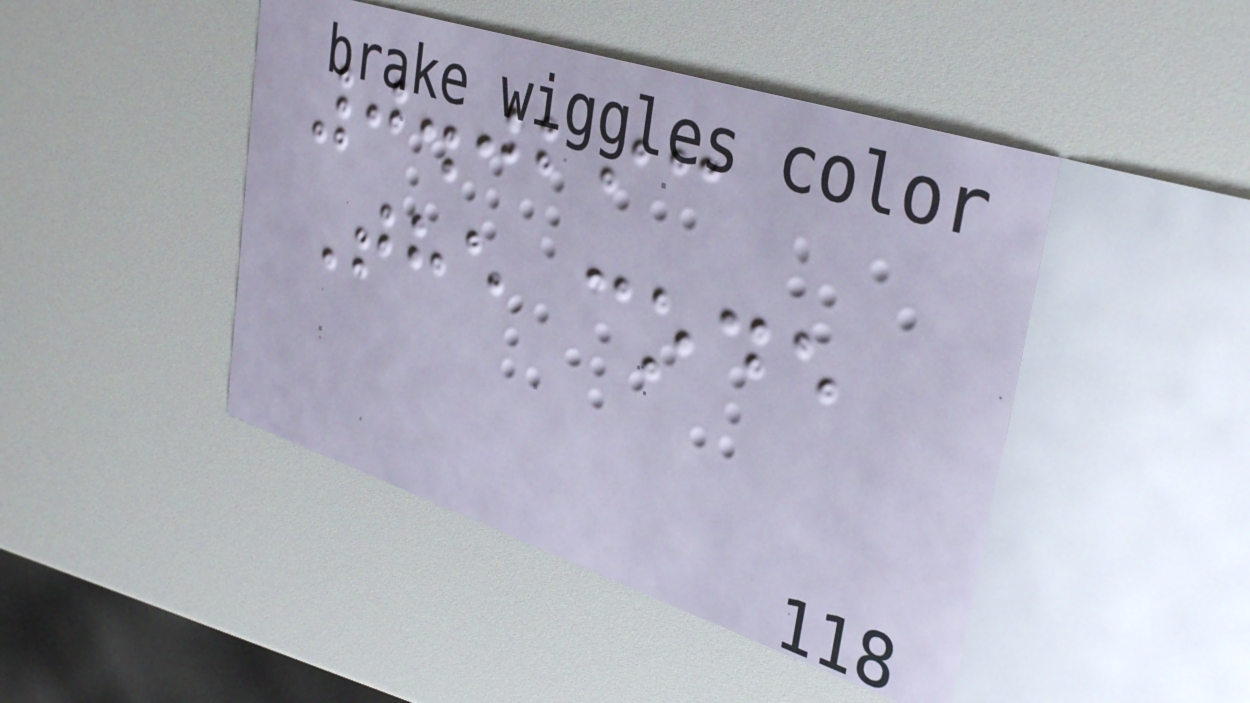0.0293
The code
